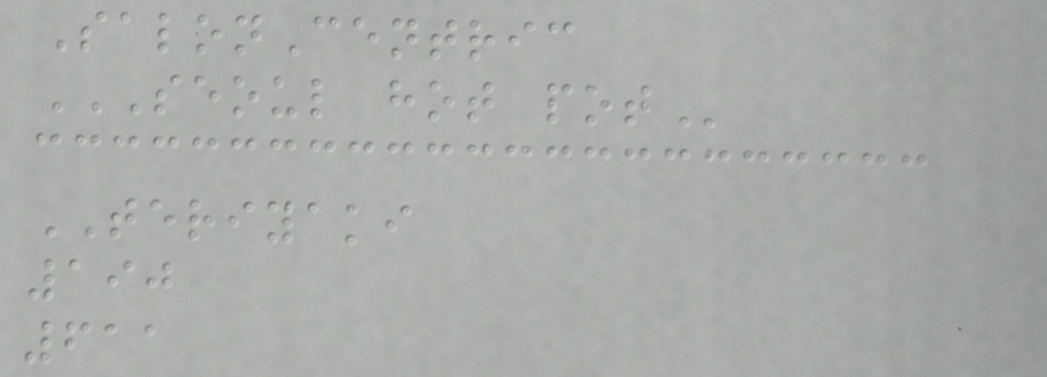SalonCentric
SEOUL HOT POT
TERIYAKI
190
611
